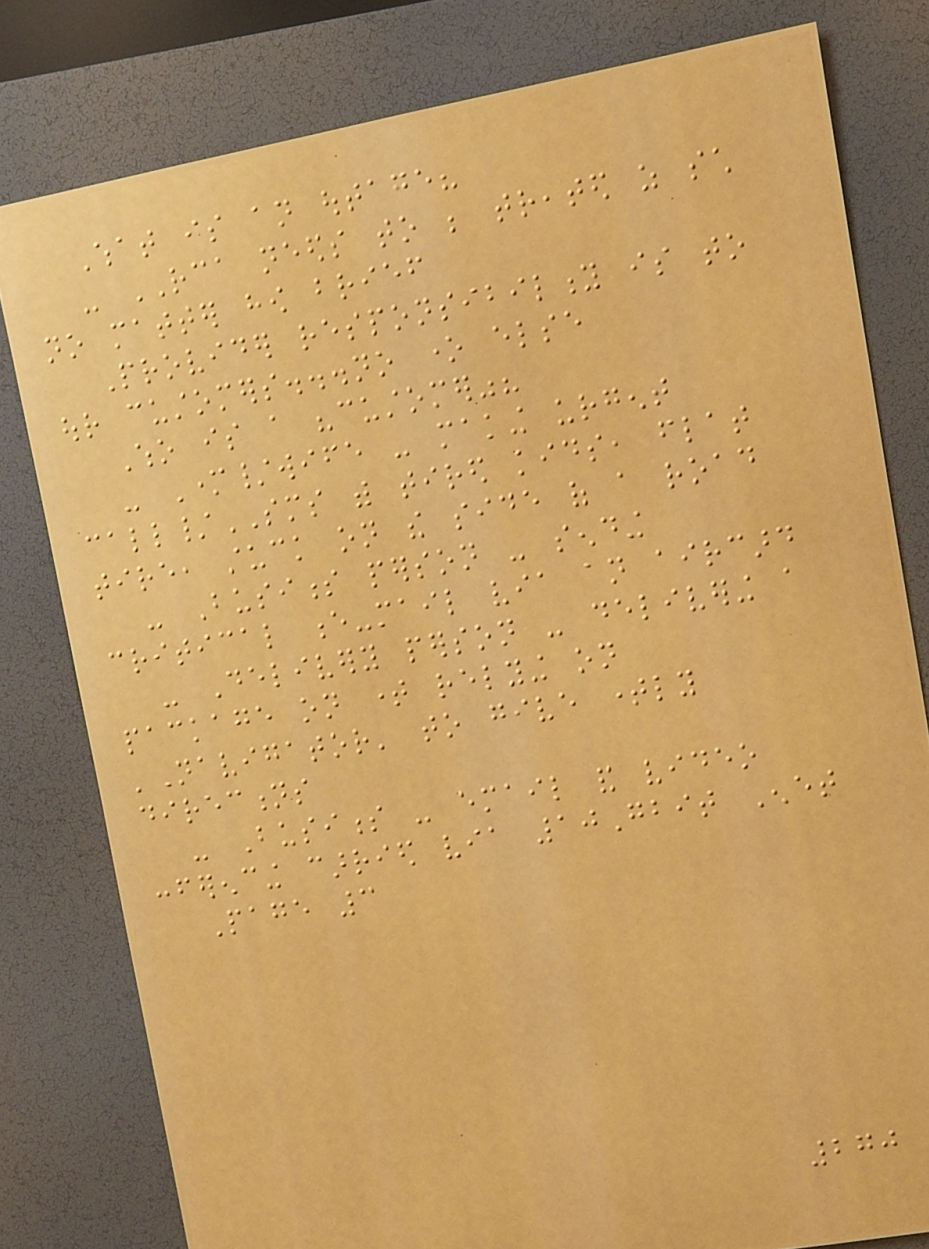What is an outage?
- RCA needs to be treated as such
no matter how brief
Provider responsibility is to
our customers...no one else
Who is a "customer"?
- Mother/wife - making urgent
call/SMS with tired kids, flat
tire, stuck on the side of a road
- Business person - sending
critical e-mail via an aircard
- Delivery person - delivering a
package on time relying on
'Navigator' to give timely
directions
- Business - email and video
conferencing carried via 10Gbit Enet
Page 3
270
